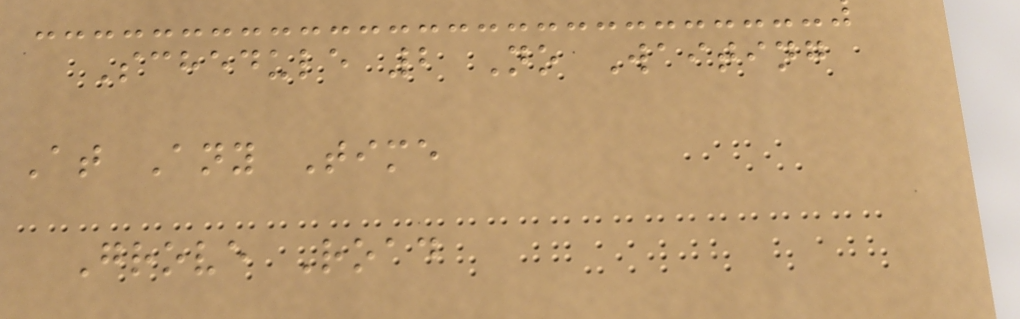Schedule 2 No Waiting
At Any Time
Grove Road
